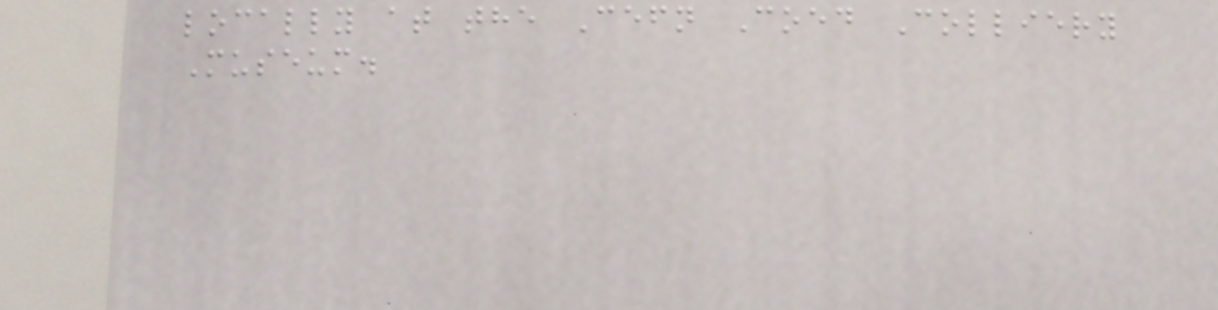locally at the Cefn Coed Colliery
Museum.
